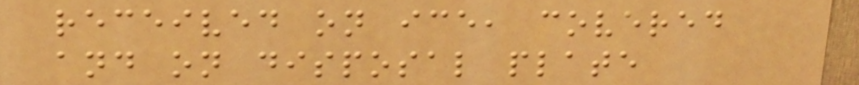received on ice, covered
and on disposal plate
